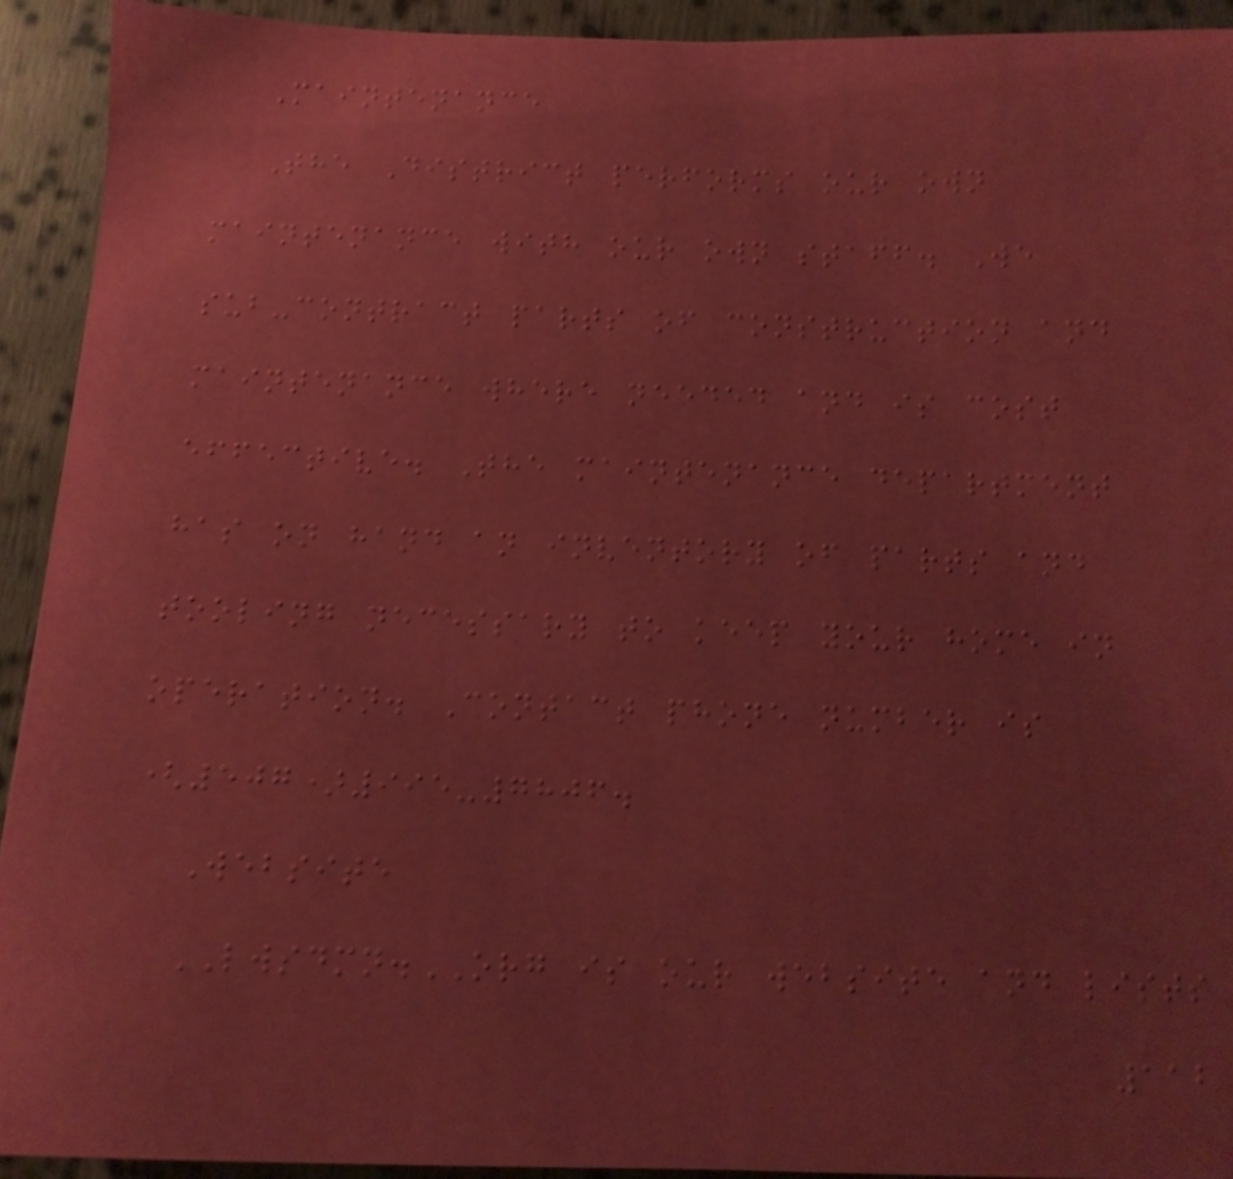Maintenance
The District performs our own
maintenance with our own staff. We
sub-contract parts of construction and
maintenance where needed and is cost
effective. The maintenance department
has on hand an inventory of parts and
tooling necessary to keep your home in
operation. Contact phone number is
(507)995-7806.
Website
LWSDMN.ORG is our website and lists
112
